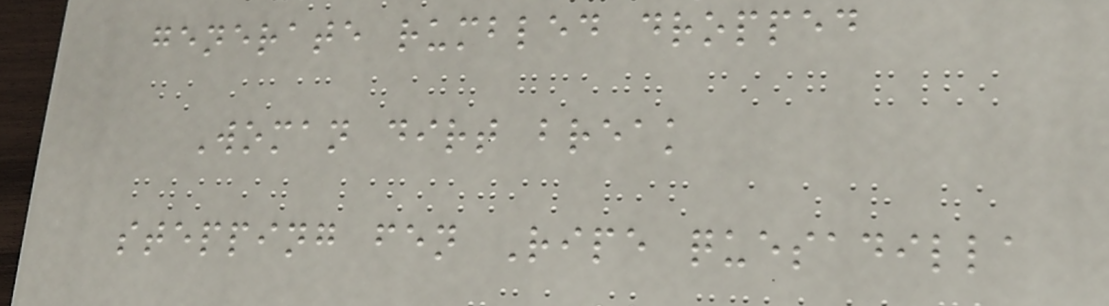generate rumbled dropped
Woman dirt break
stepping fen Ripe quesadilla
